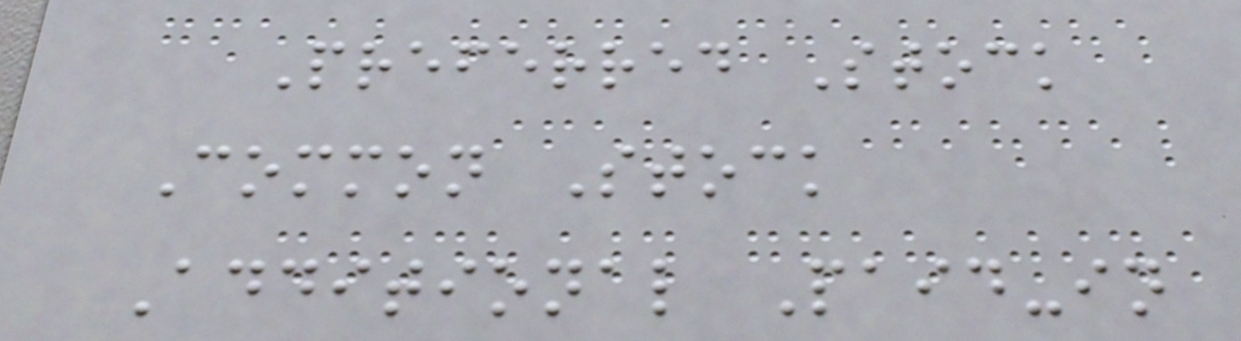Preferred Stock
Common Stock
Additional Paid-in
